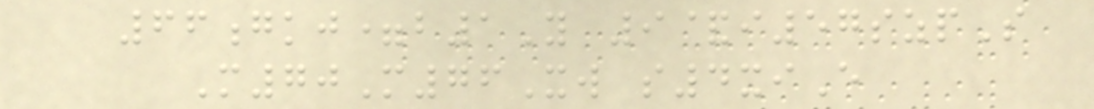66gkj=b1Y 9&i57szpS
M70M76Xw s4xiE
